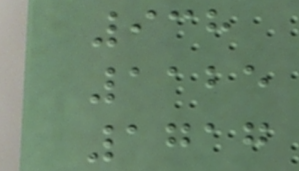938
1125
1717
